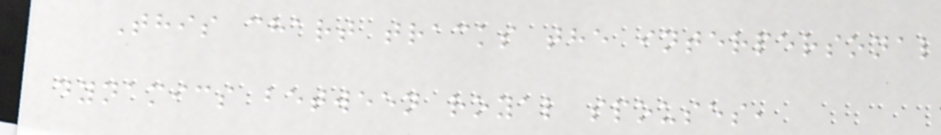This chart tracks the interpersonal
dynamics between royal spouses,
